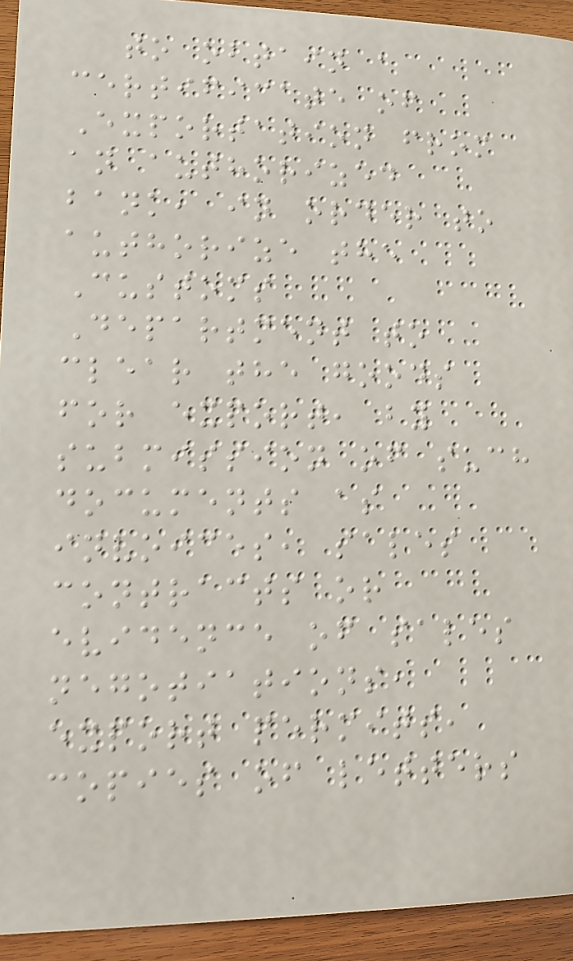to obtain a
certificate of
Exportation from
an authorized
bank, in order to
authorize the
Customs
Department to
clear the goods
for export, by
submission of such
documents as
invoices, sales
contracts or
evidence of sales
negotiations,
export permits,
copies of letters
